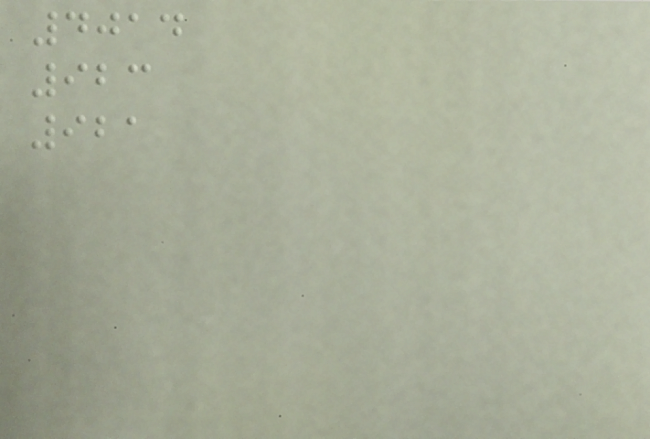4014
923
921
